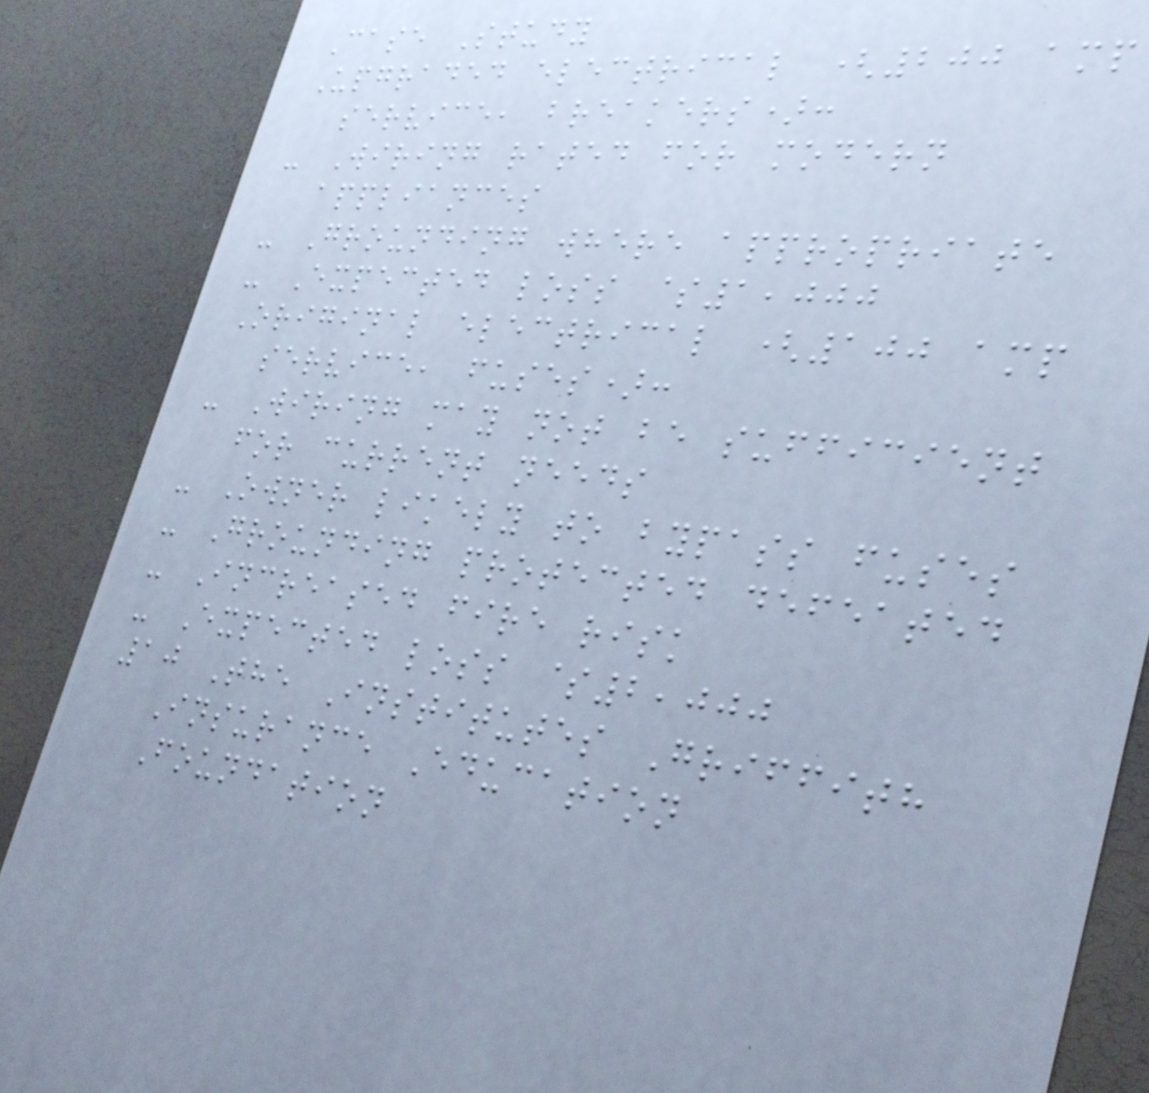Case Study
Upgraded electrical (200 amp
service, breakers):
- Wiring rated for modern
appliances
- Grounding where appropriate
- Expected loss $1,000
Original electrical (100 amp
service, fuses):
- Wiring may not be sufficient
for current needs
- Owner likely to bypass fuses
- Grounding protected defeated
- Increased fire risk
- Expected loss $2,000
10 The Institutes Griffith
Insurance Education
Foundation
